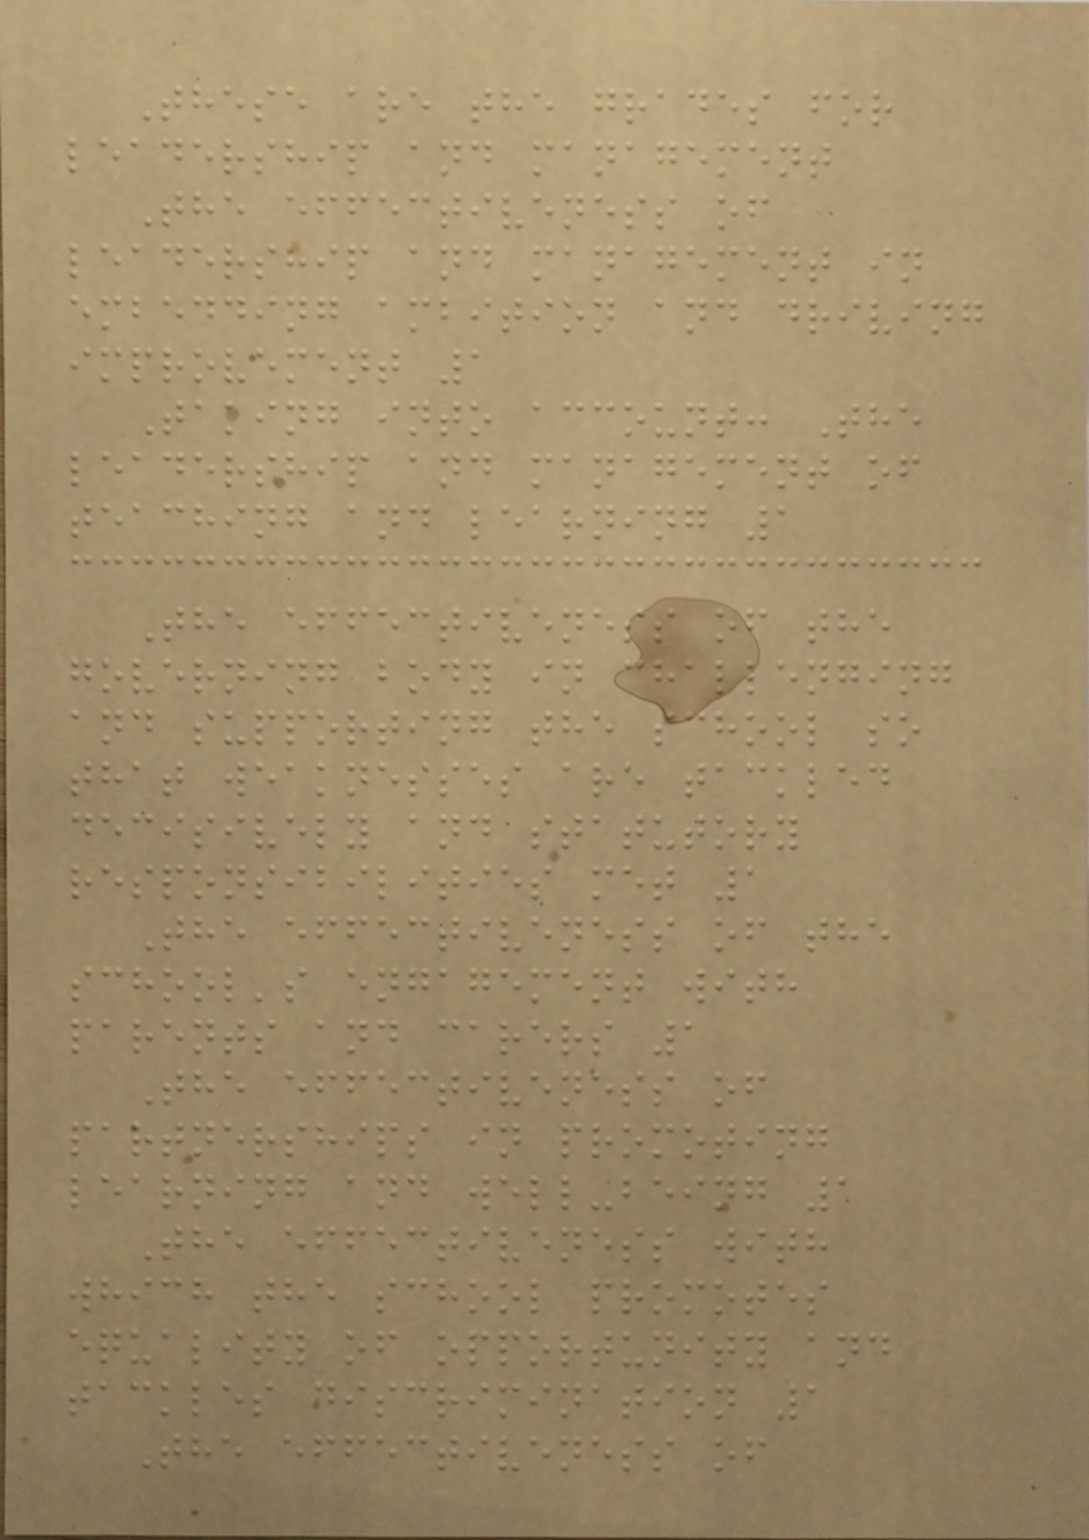These are the grades for
leadership and management
The effectiveness of
leadership and management in
embedding ambition and driving
improvement 1
Taking into account: The
leadership and management of
teaching and learning 1
The effectiveness of the
governing body in challenging
and supporting the school so
that weaknesses are tackled
decisively and statutory
responsibilities met 1
The effectiveness of the
school's engagement with
parents and carers 1
The effectiveness of
partnerships in promoting
learning and well-being 1
The effectiveness with
which the school promotes
equality of opportunity and
tackles discrimination 1
The effectiveness of
